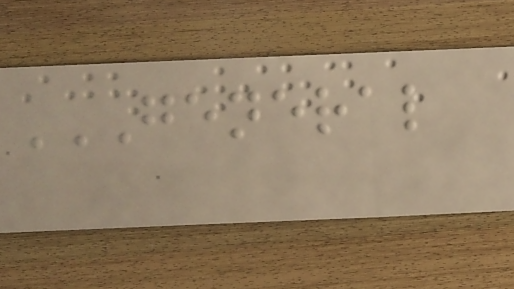GENERAL
